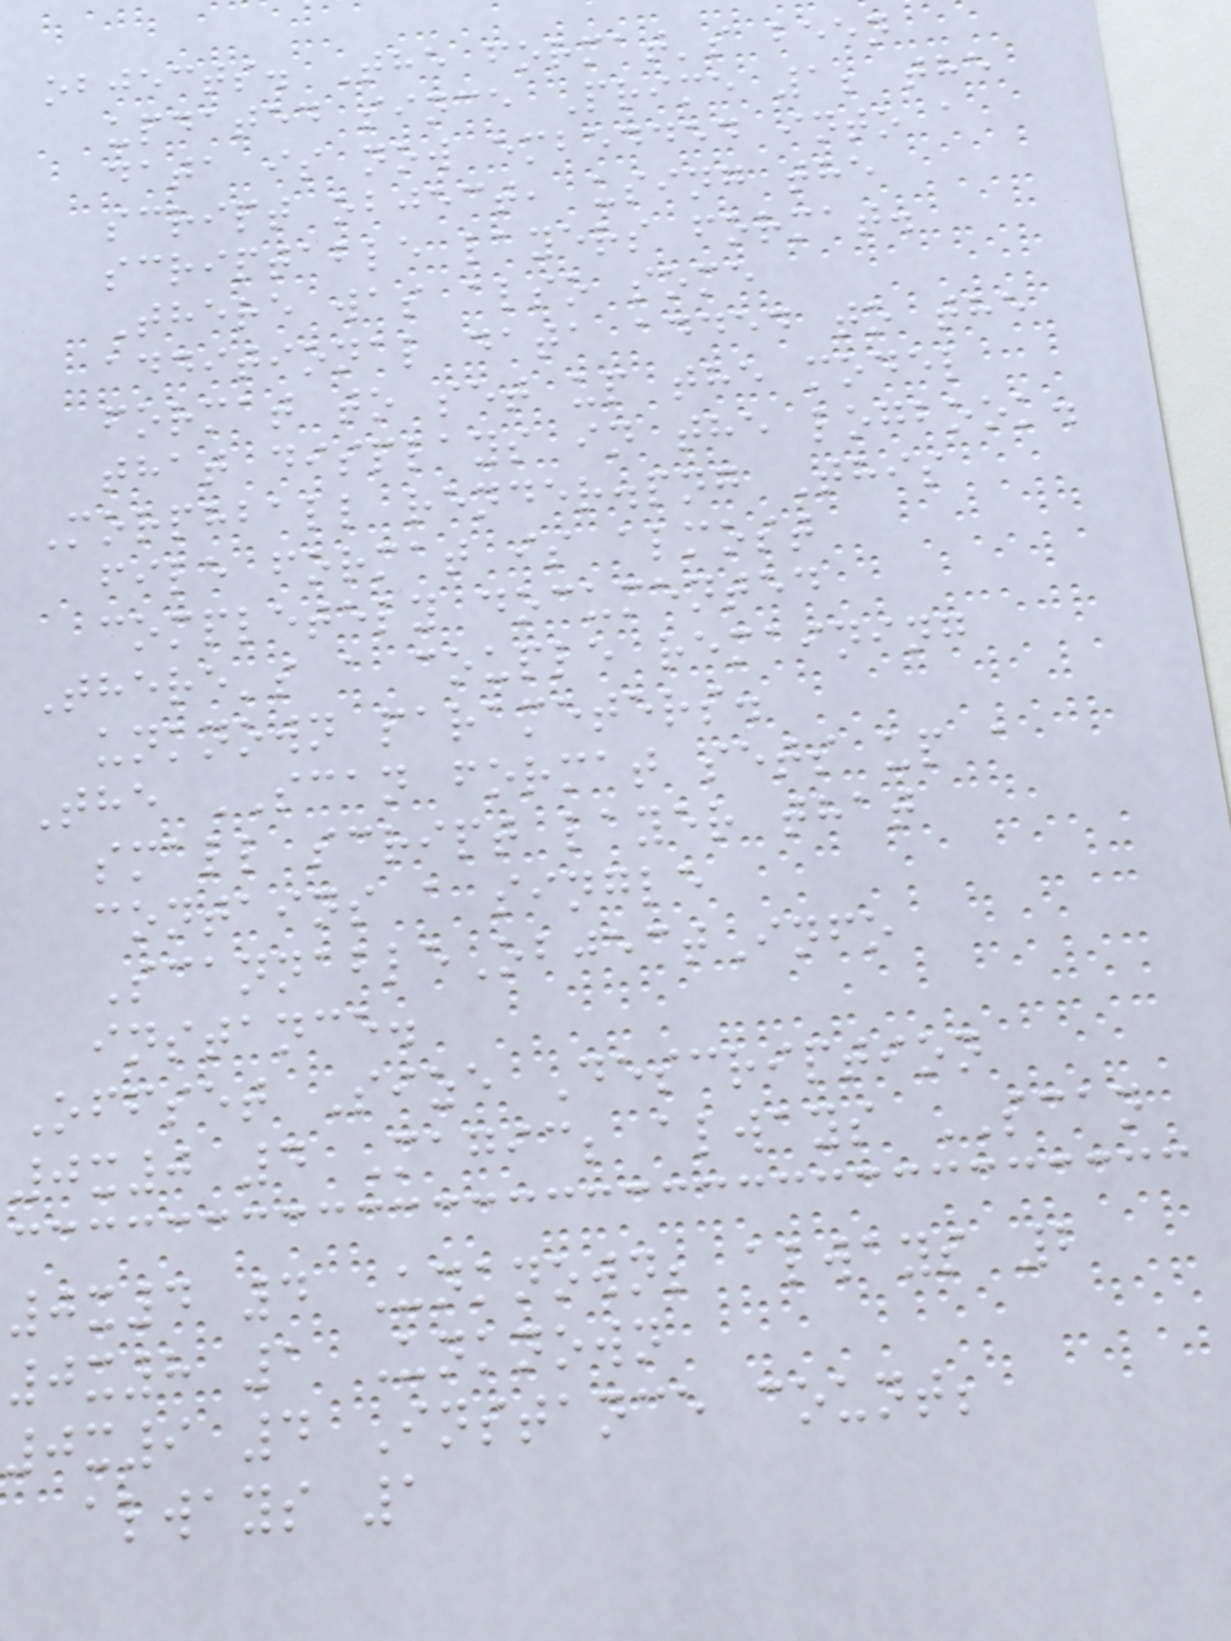objects. The format's been
updated since Prime 1; the
data is now embedded into a
script object, using the
scriptable layers format.
There was also some
additional data added to the
format to set up the model
that displays in the logbook.
Morphball render.png This
file format is almost
completely documented
There's a couple remaining
unknown parameters.
The SCAN format sets up a
small script layer that
contains a single
ScannableObjectInfo
instance.
Offset Size Description
0x0 4 Magic; always SCAN
0x4 4 Unknown; always 2
0x8 1 Unknown
0x9 4 Instance count;
always 1
